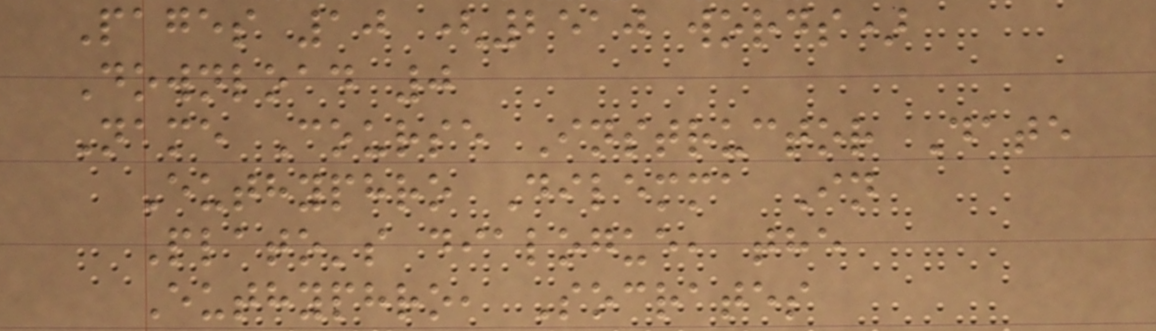Pages 10 (2510 words)
Download 0
Name Course Instructor Date
Euthyphro Dilemma In
Plato's dialogue, the
Euthyphro, Socrates
